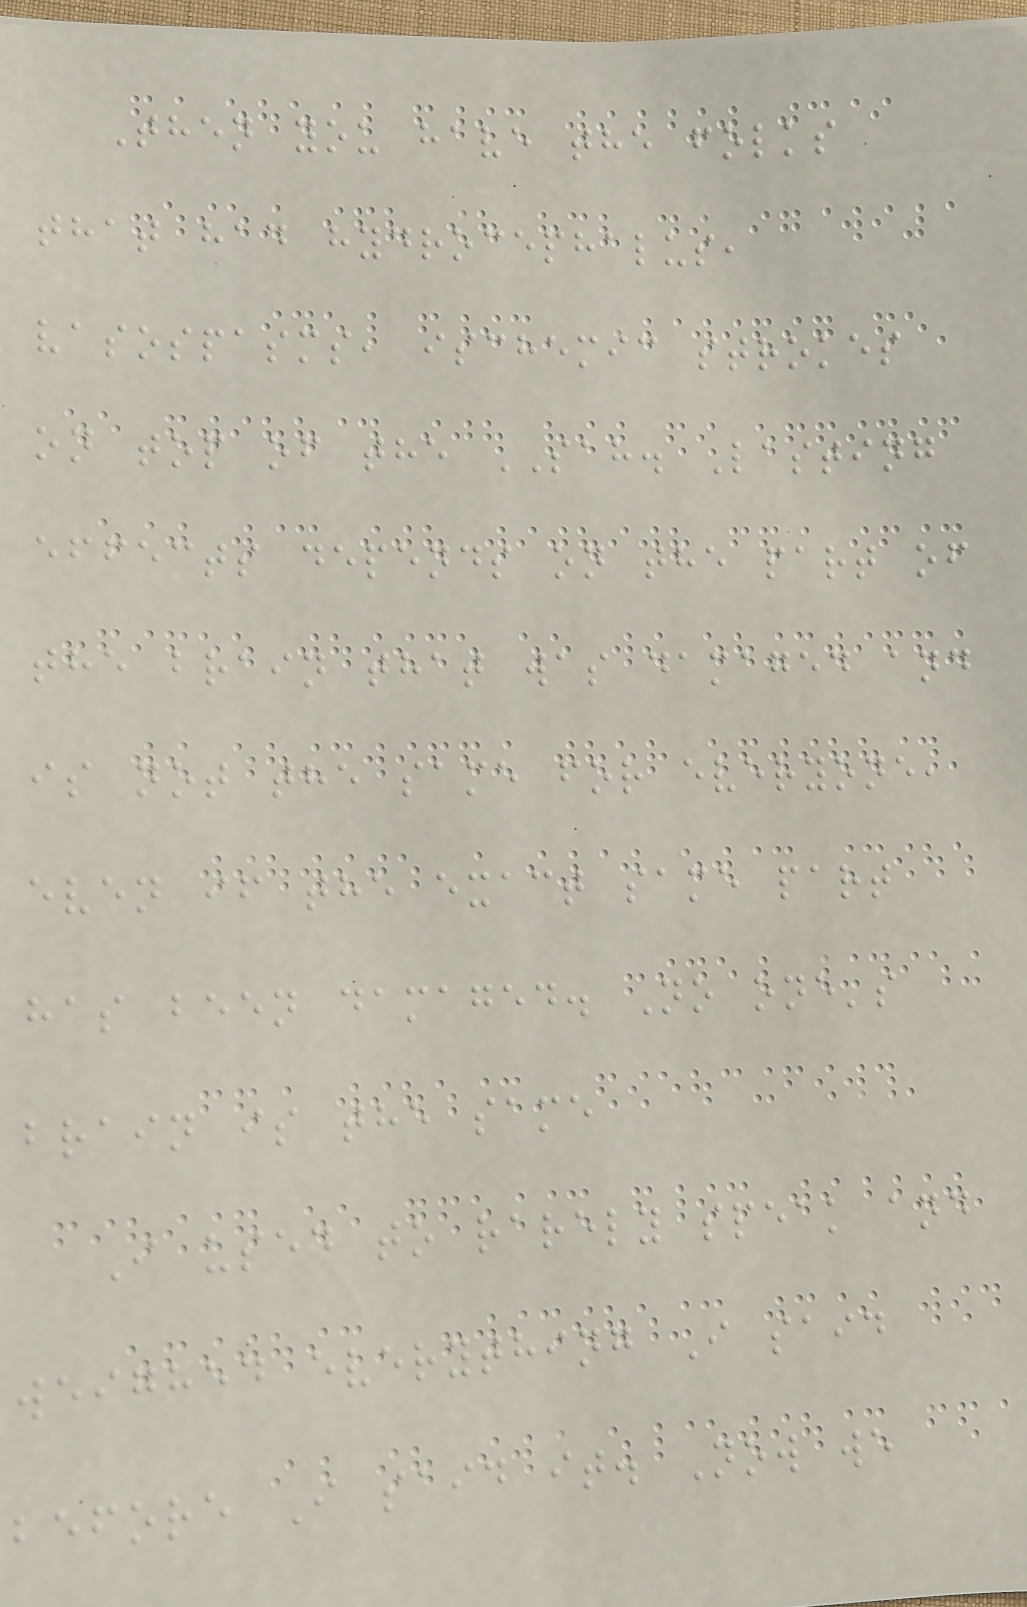Then you have the folks
that had hydrocephalus,
vasospasms, ischemic strokes
on top of the SAH. Lasting
effects depends on the part of
the brain that was damaged and
is not the same for everyone,
even if the exact same part
has been damaged. No one's
brain is the same
I used to rarely speak and
weighed everything I said
before I said it. Now we
